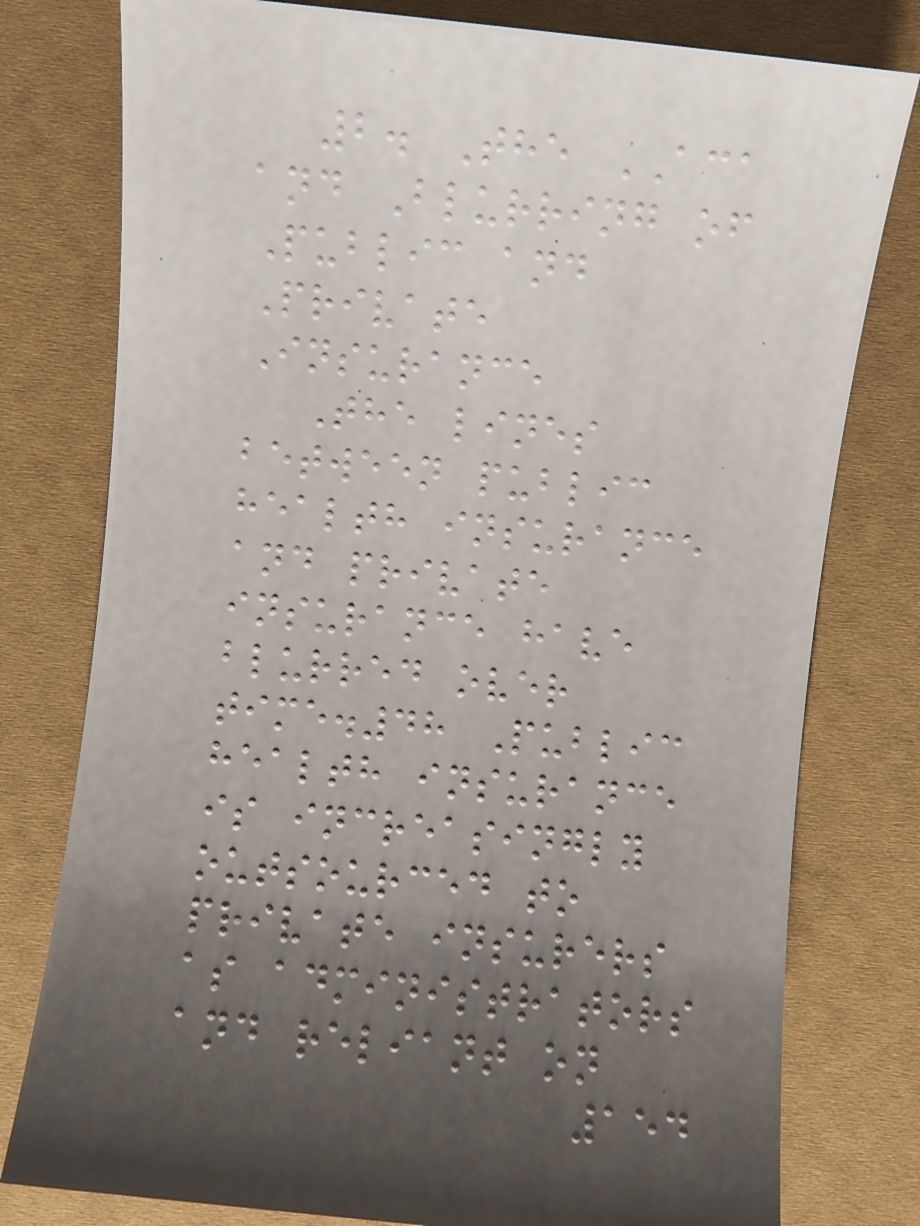2. The ACA
and Blurring of
Public and
Private
Insurance
The lines
between public
health insurance
and private
insurance have
blurred over
time.48 Public
health insurance
is increasingly
outsourced to
private insurers
as administrators
and reliant on
154
